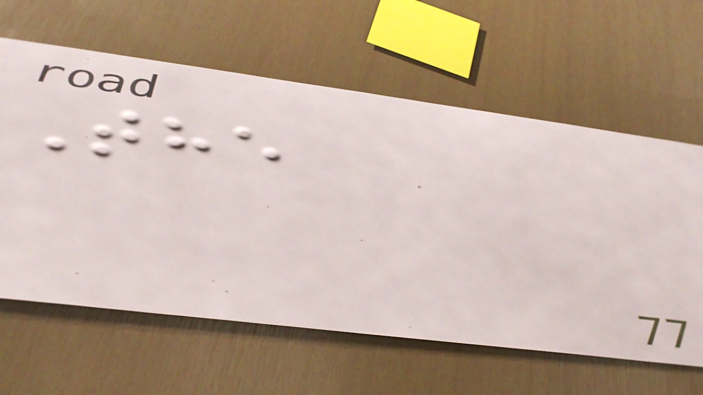The
